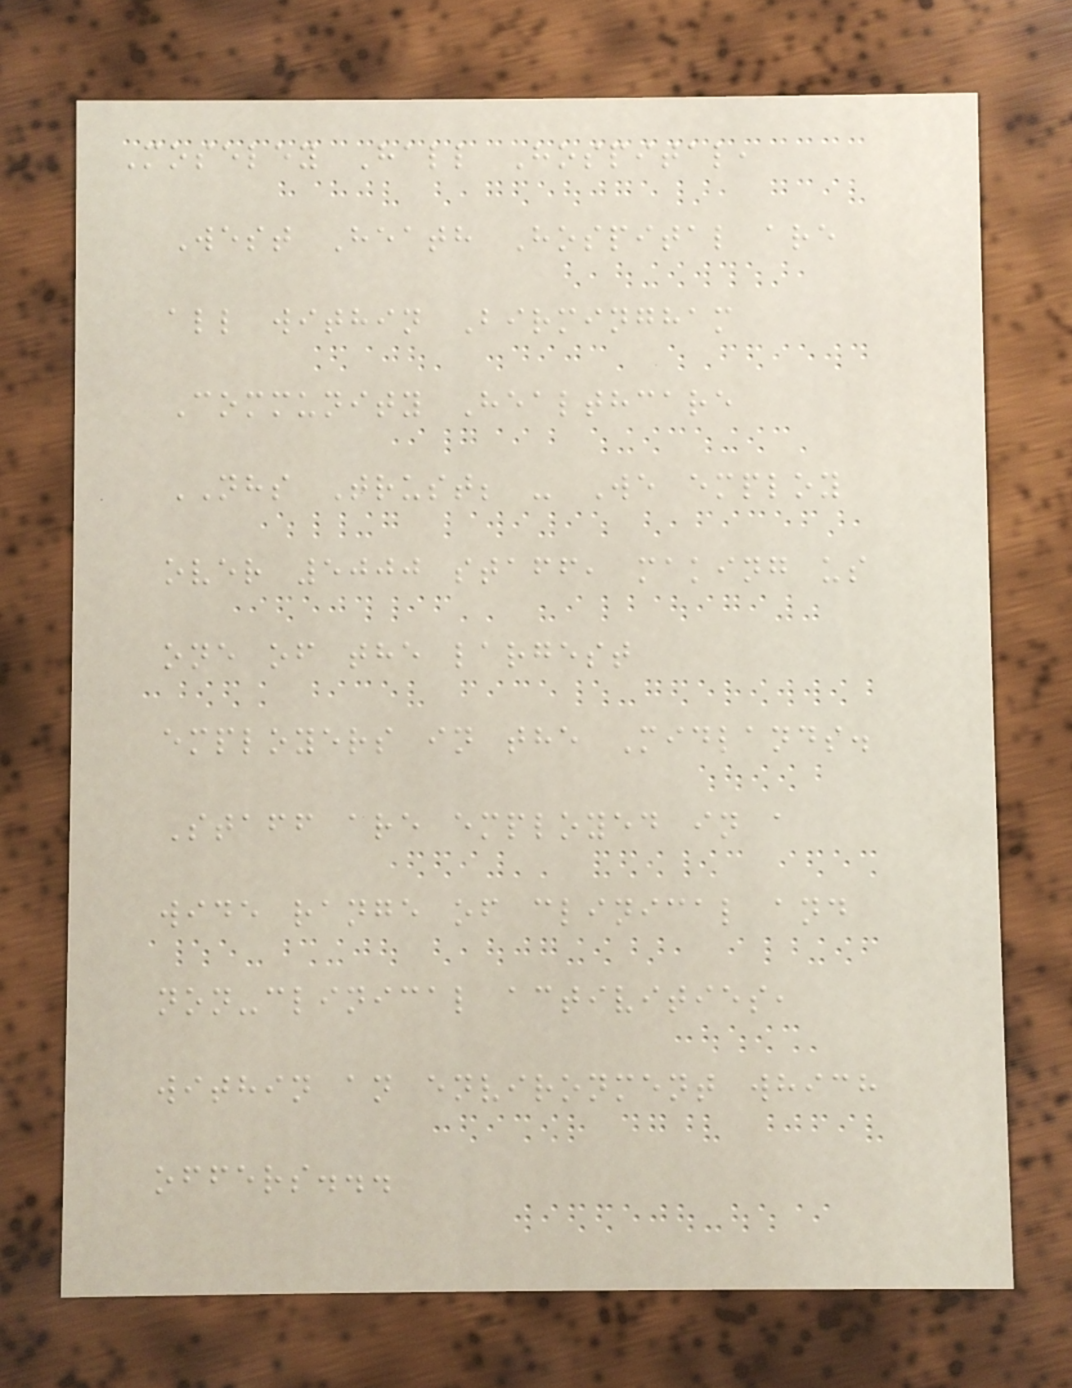Moseley Hall Hospital,
West Heath Hospital are
all within Birmingham
Community Healthcare
NHS Trust; - We employ
over 5000 staff, making us
one of the largest
employers in the Midlands.
Staff are employed in a
wide range of clinical and
non-clinical activities,
within an environment which
offers...
